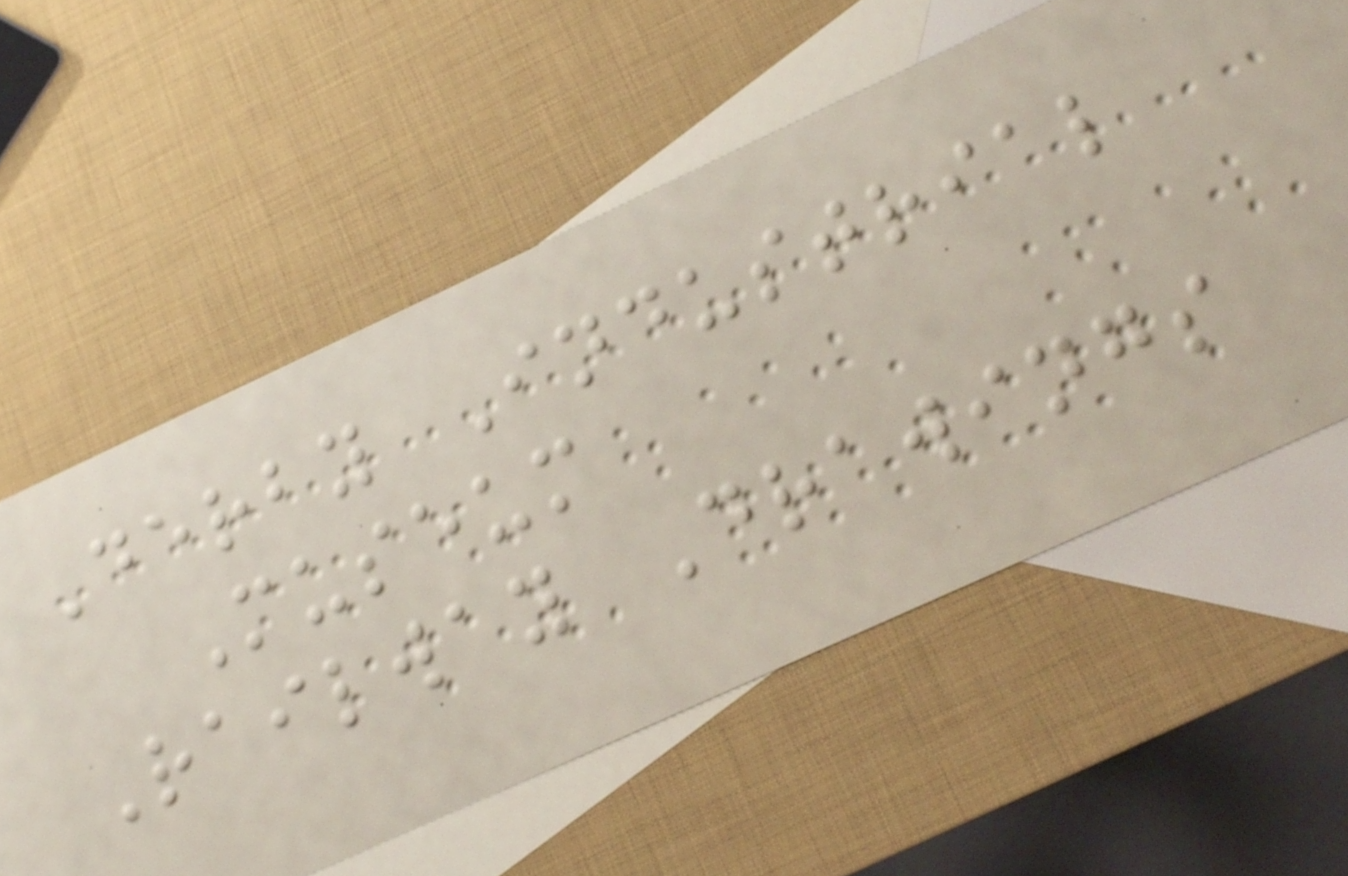Derby Industrial
Museum
Railway Drawings
